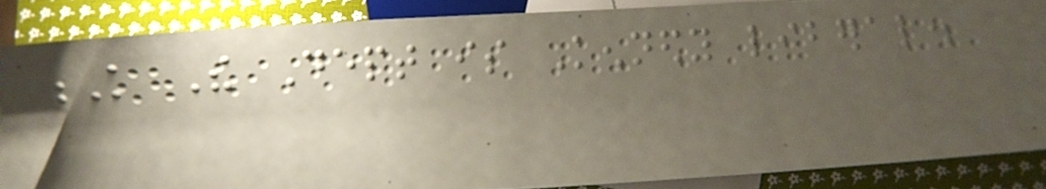K The Dept is Kennedy liberal.
